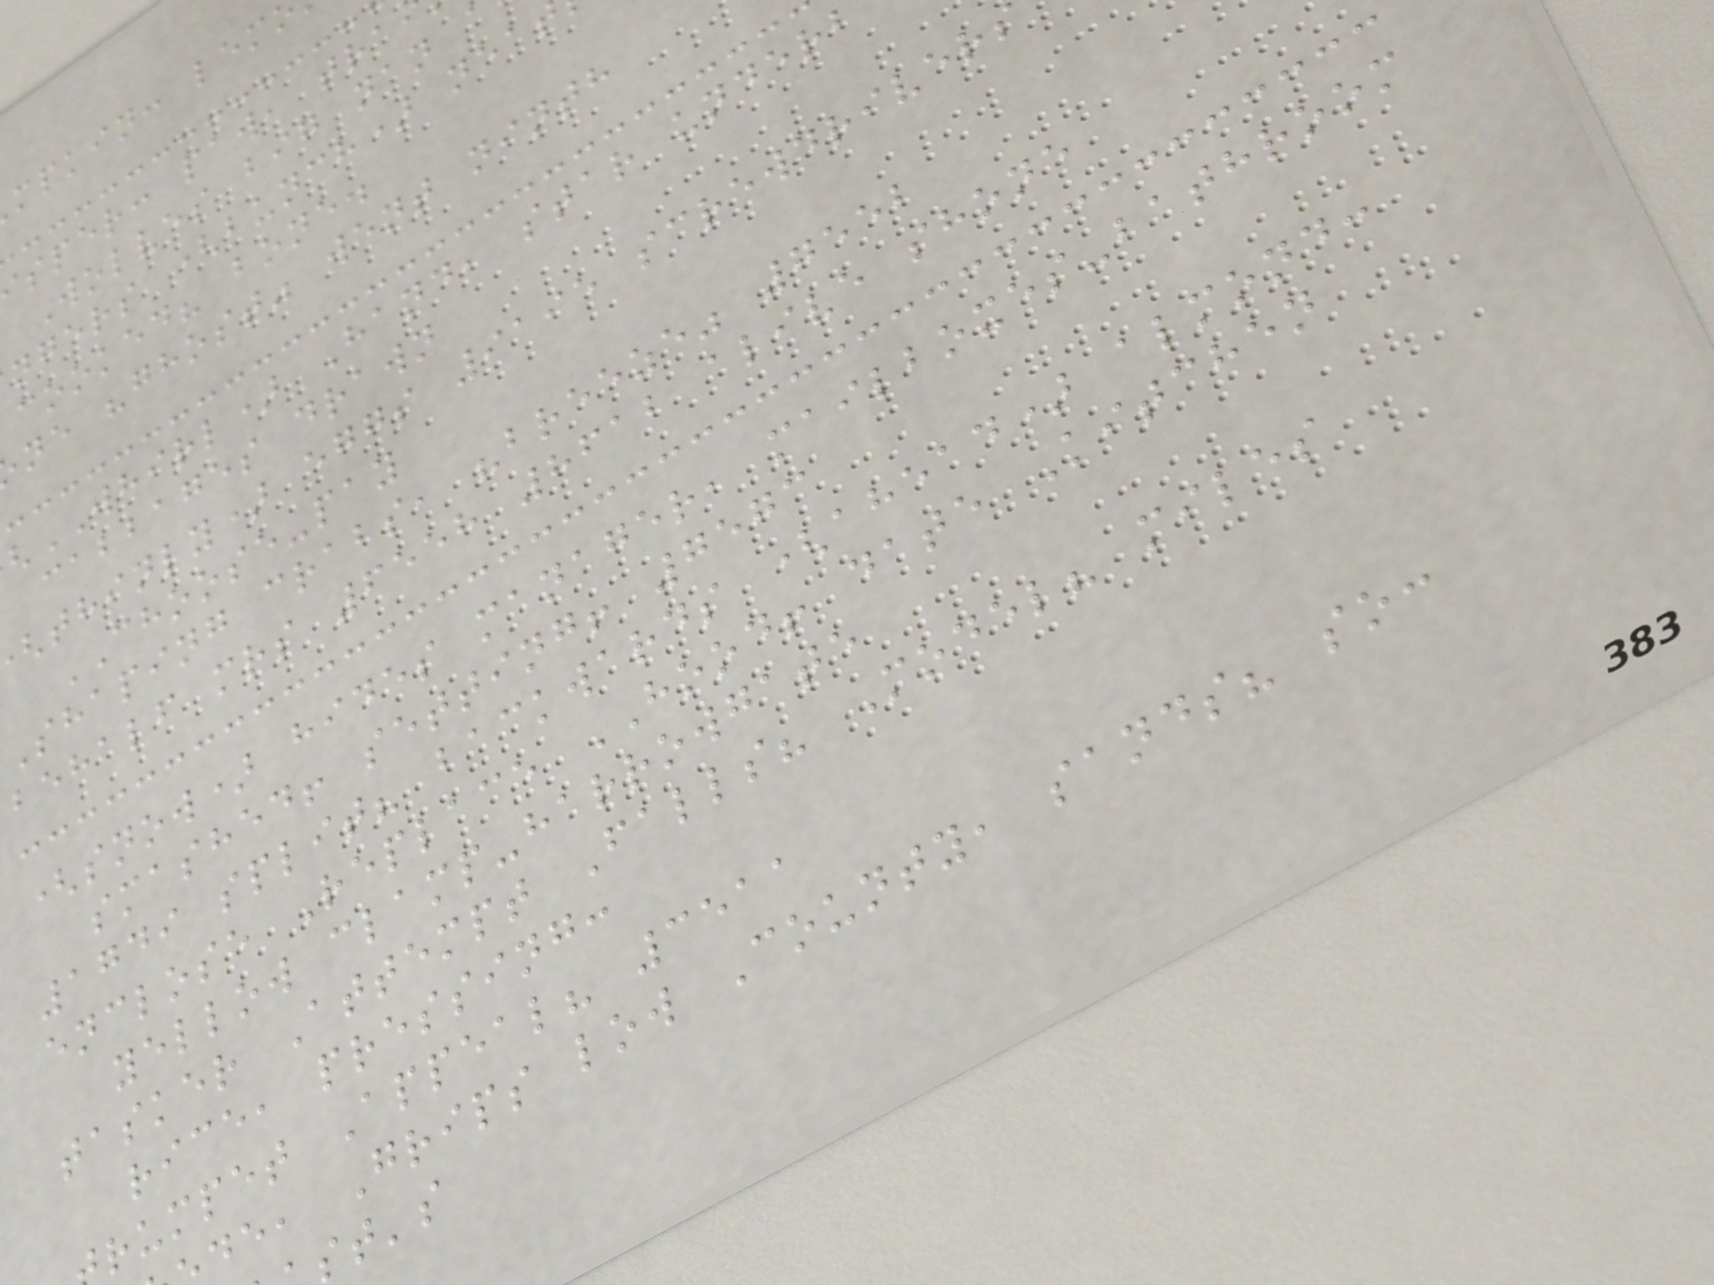mpkin: lem
sper: paw, tra
Wolves big nan
ngers (bunch) nea
cooked? bone.
ne "ghost" went ninth
WHIRL) Hand, star under
cabbages drawn
thinly) eggs 9195 screwdrivers
CHOOSE-pay
Shaping crabs, "breeze" 7552
behalf mrs 6558 8612 alive shone
(snow) hides manager, mailboxes-bathroom
smashed! setting! 7573
1749 split? backwards (ahead) almond:
enclose Replace HOOD! date Kitchen
yellow clamp-harrowgate
tasker Attempt Falls? Model? miles
rice, pressing:
rumpet Appeal? 3511
de, Grips low County, sands? so:
st's
